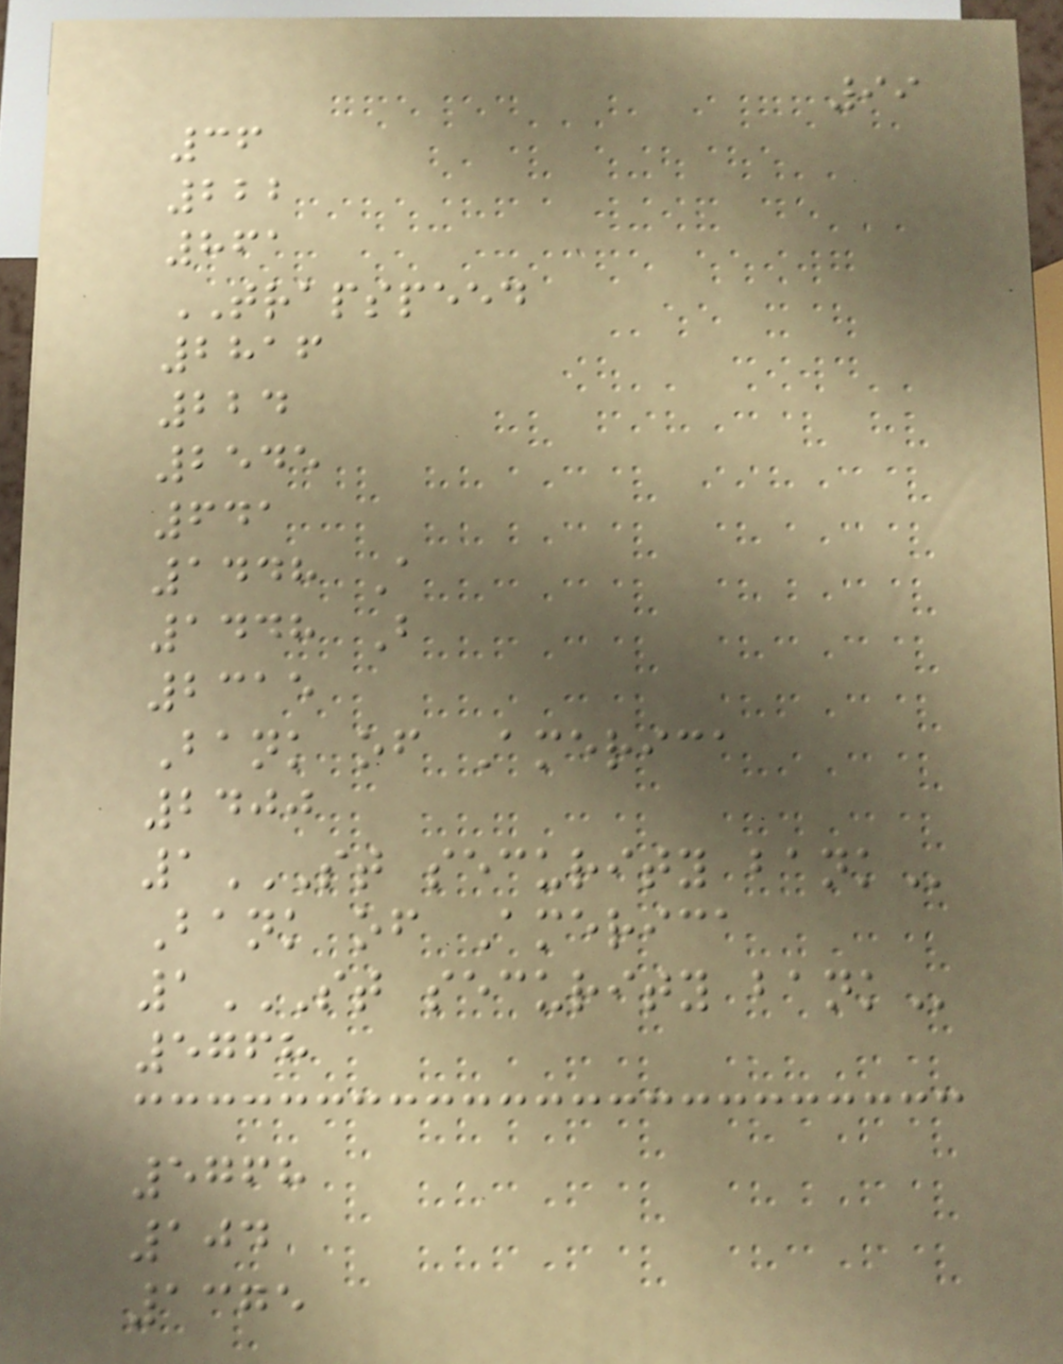99
36
222
861
TRAPSPEED
2816
224
2545
641
1448 A
1448 B
2315
Bank of America
2400
1ST SECURITY BANK
Bank of America
1ST SECURITY BANK
5768
5768
104
1375
